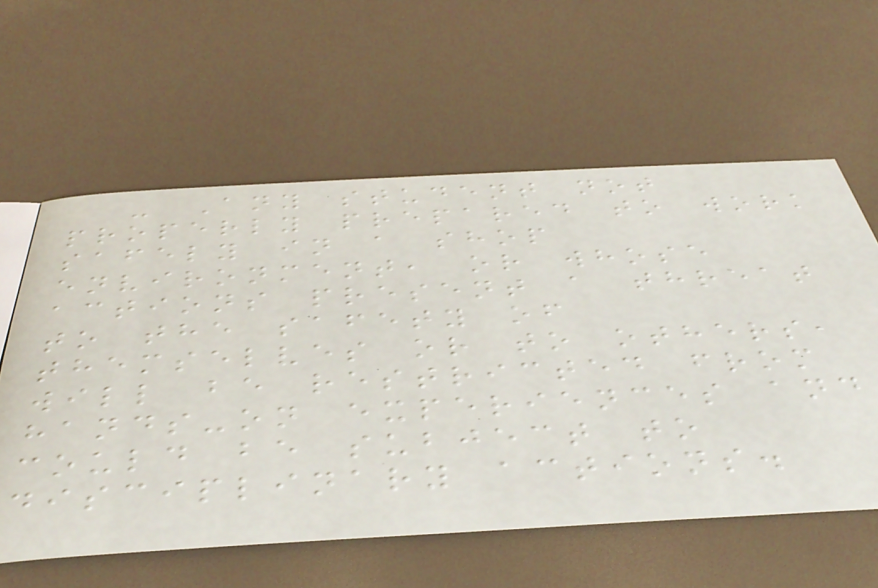- Any student not
properly prepared to work
safely in a shop
environment, or whose
actions present a threat
to the safety of
themselves or to others,
will be restricted from
hands-on experiences and
could be subject to
disciplinary actions.
